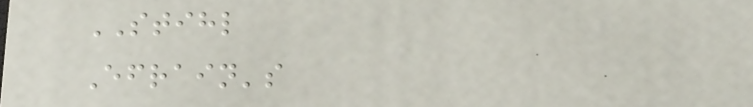STIHL
Efrain's
